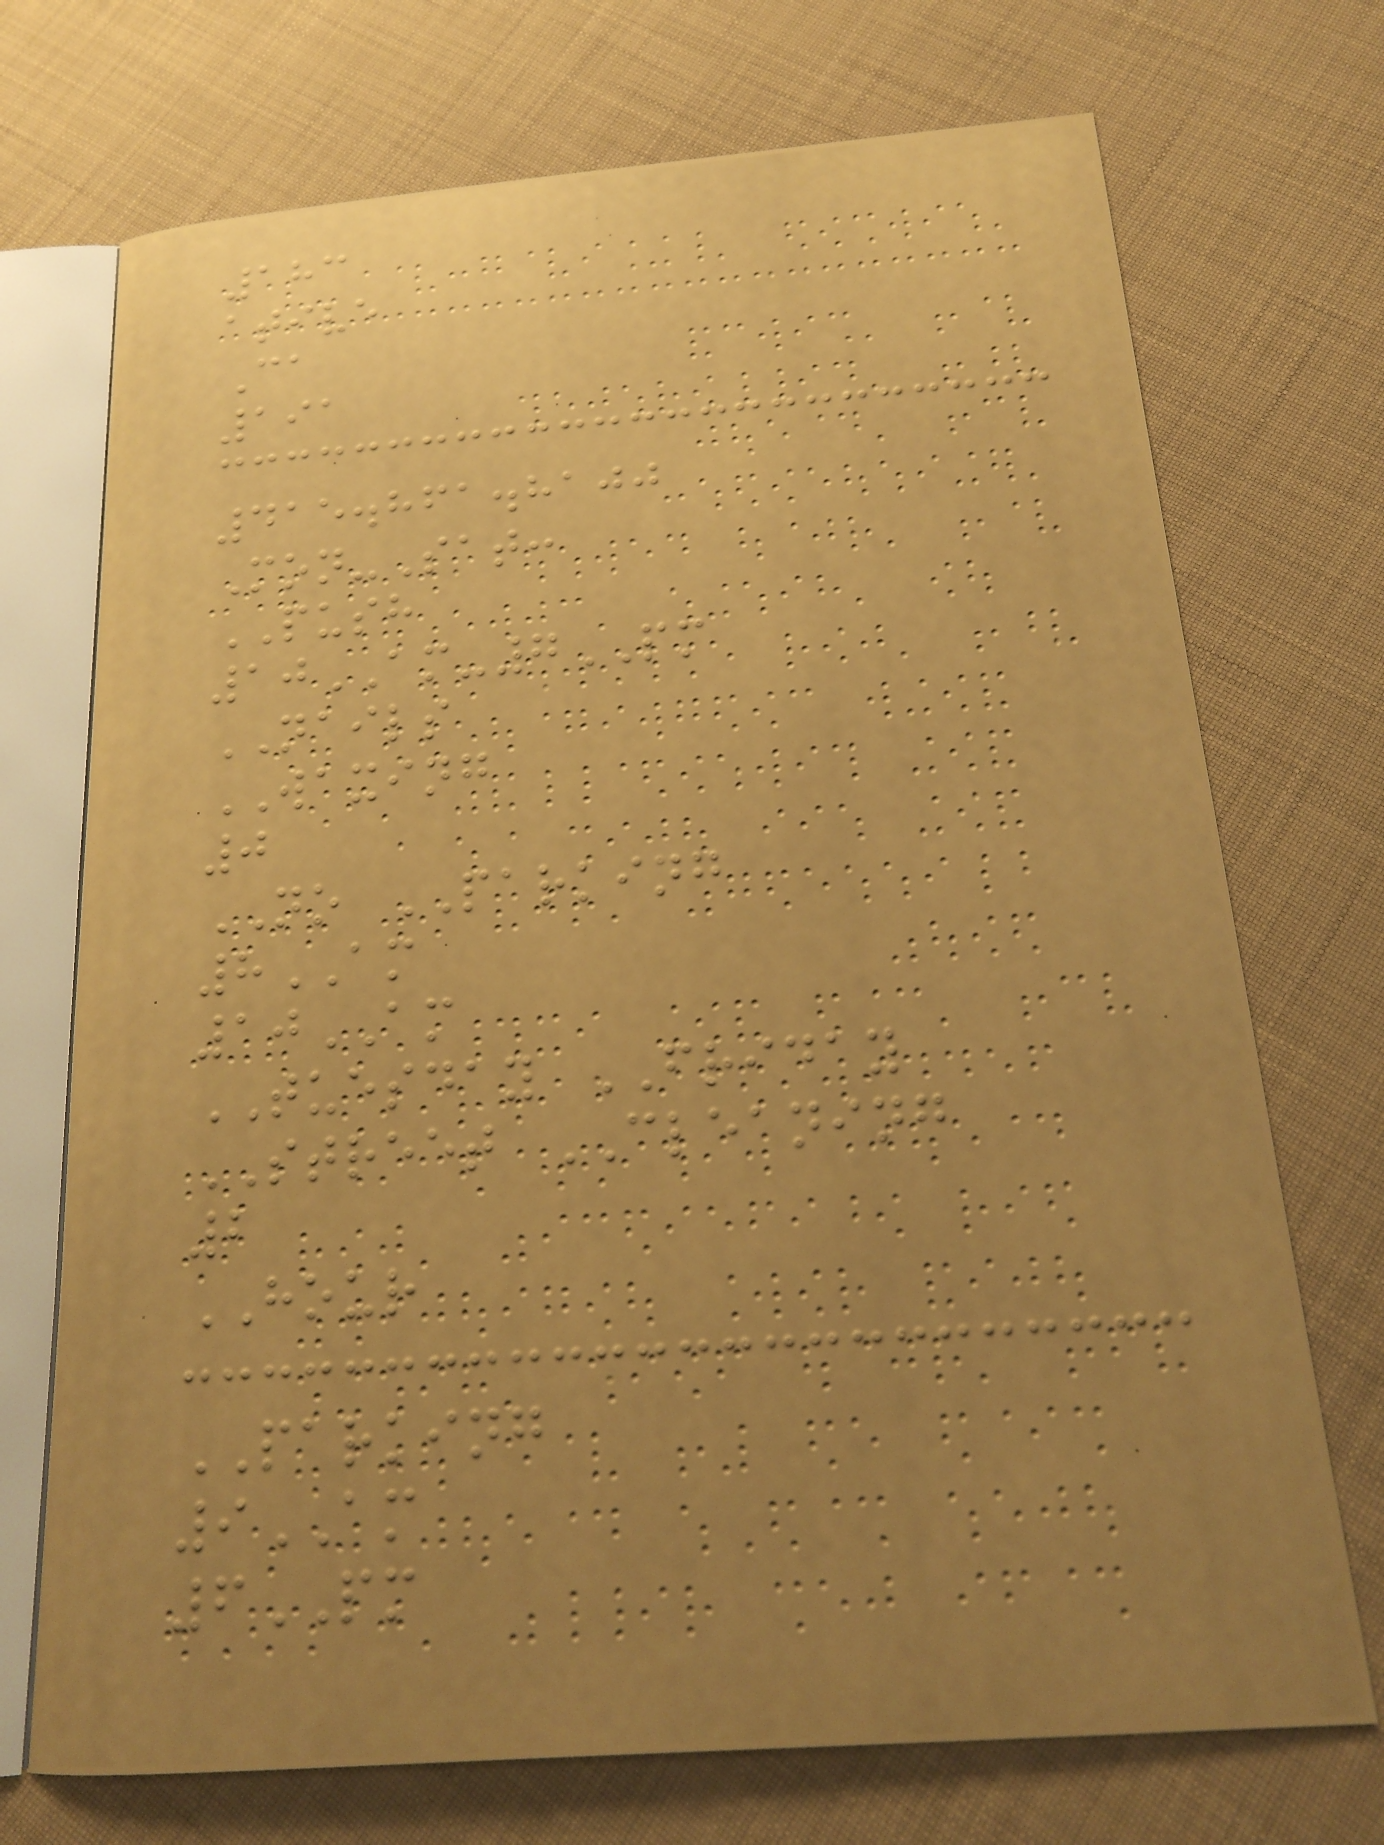183
ative
Ca
191
415.861.8100
Mon-Sat:
PUSH
10AM-7PM
NAILS
WAXING
0
NO PARKING
8AM
10AM
TUESDAY FRIDAY
STREET CLEANING
2
HOUR
PARKING
9AM
6PM
